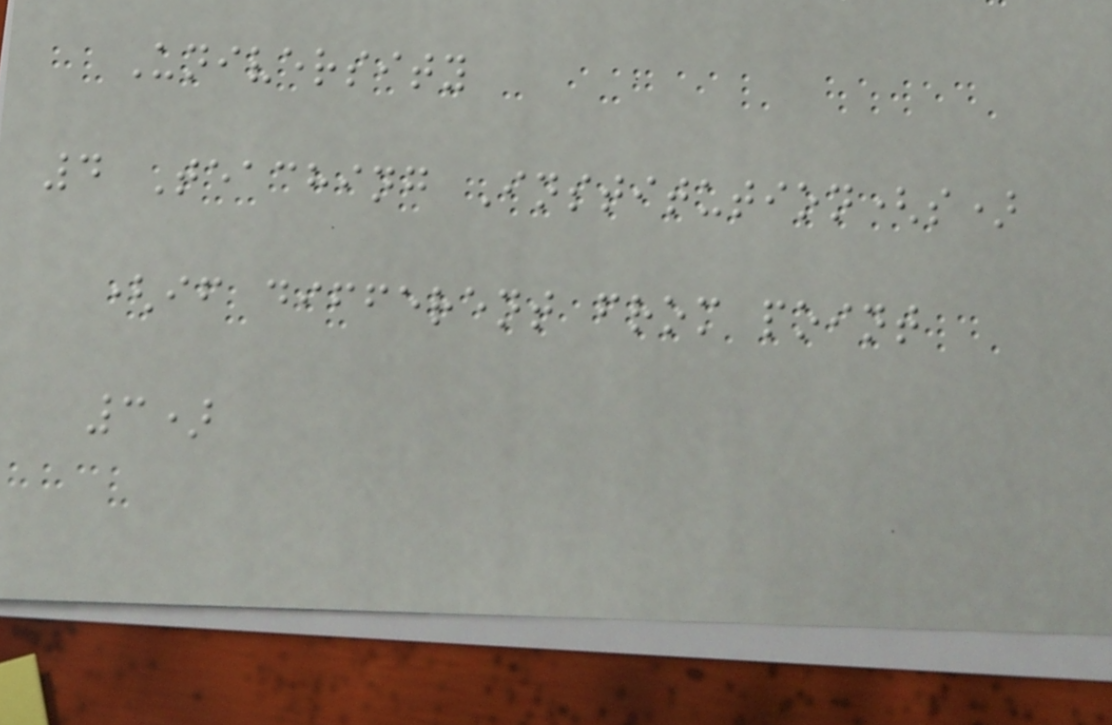University
4 Teaching Institution(s)
(if different from point
3)
